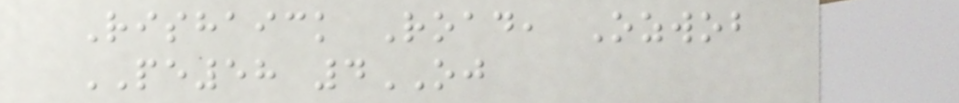Rishaick Road, Ozwob
PE58 4OJ
